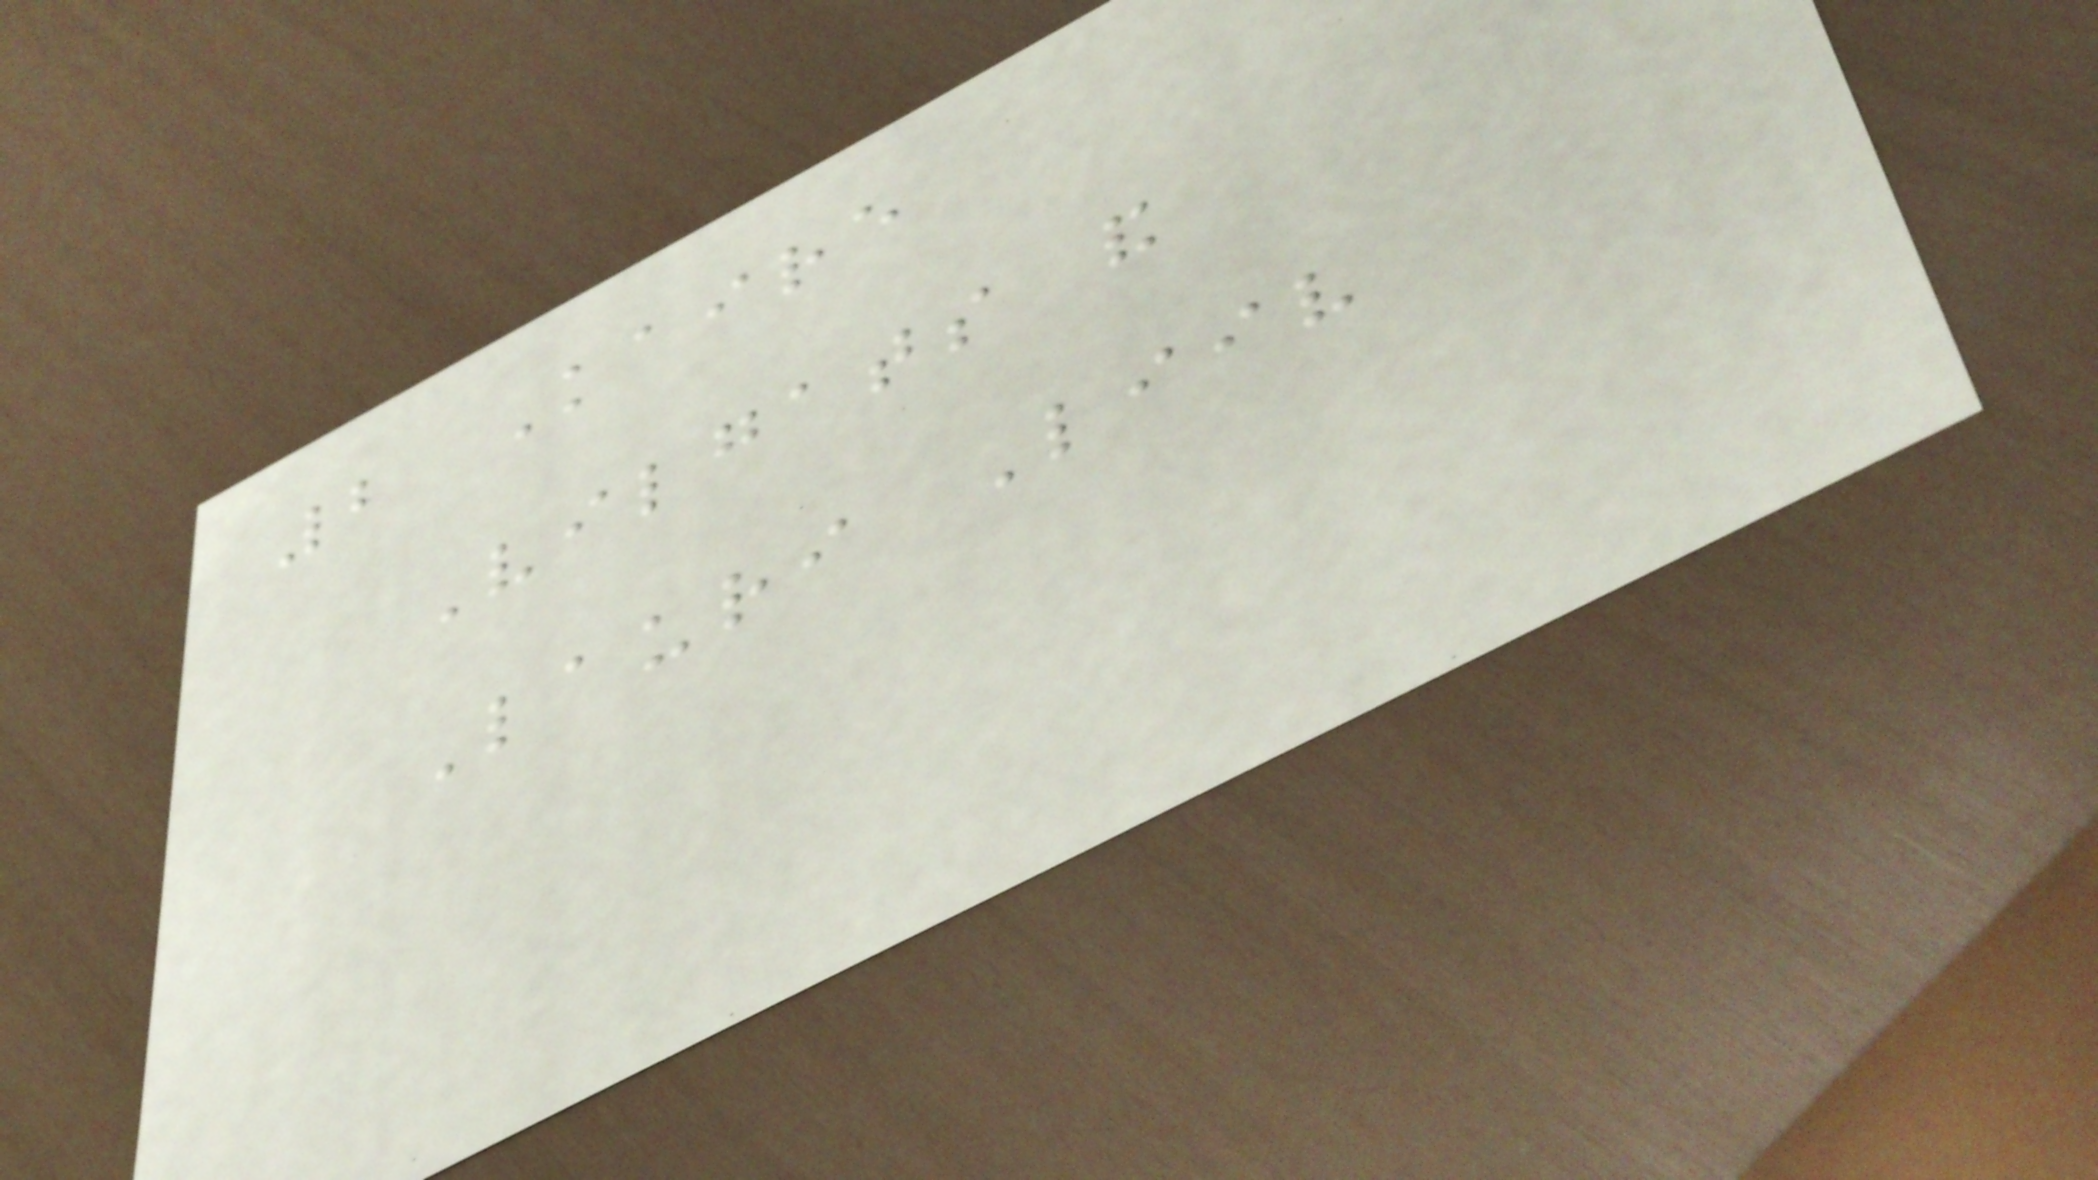2 Kaire
Vilgats and
Lauri Liiv
